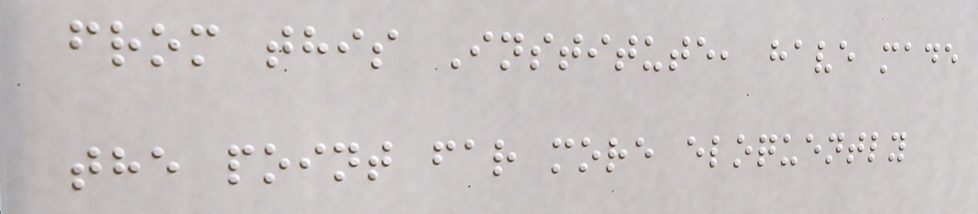from this Institute, have made
the point far more eloquently
